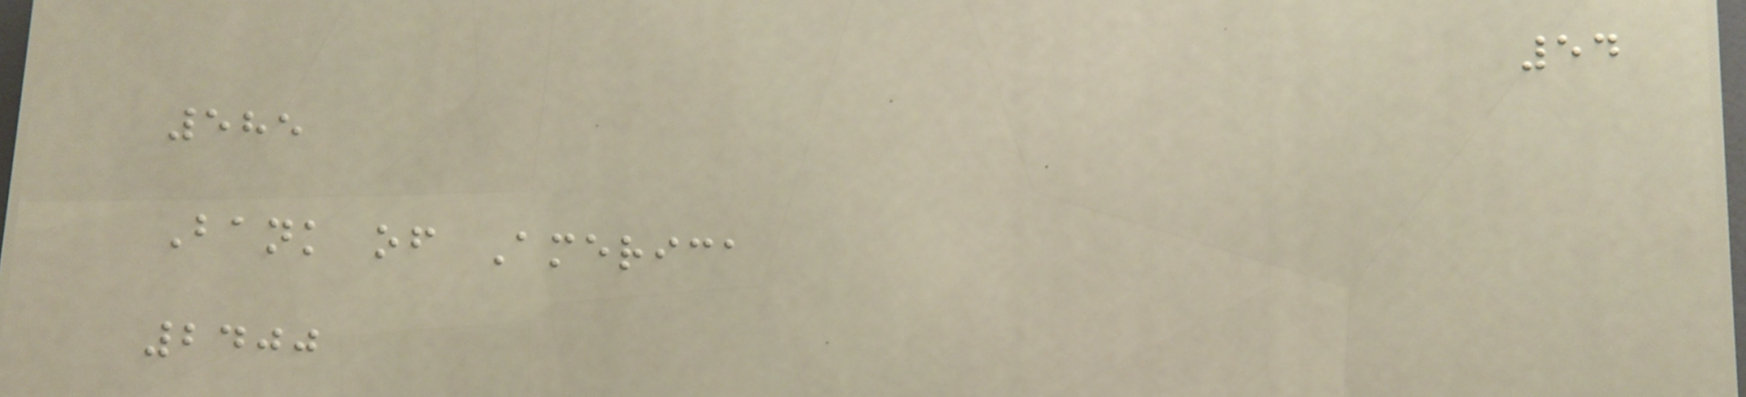54
585
Bank of America
2400
